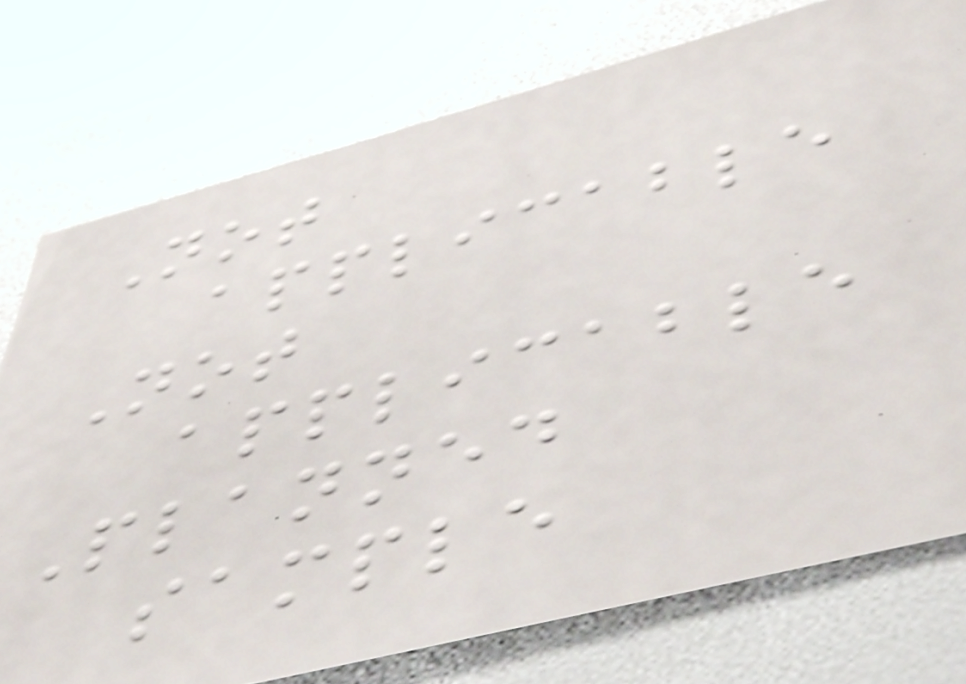Not
applicable
Not
applicable
Planned
sample
